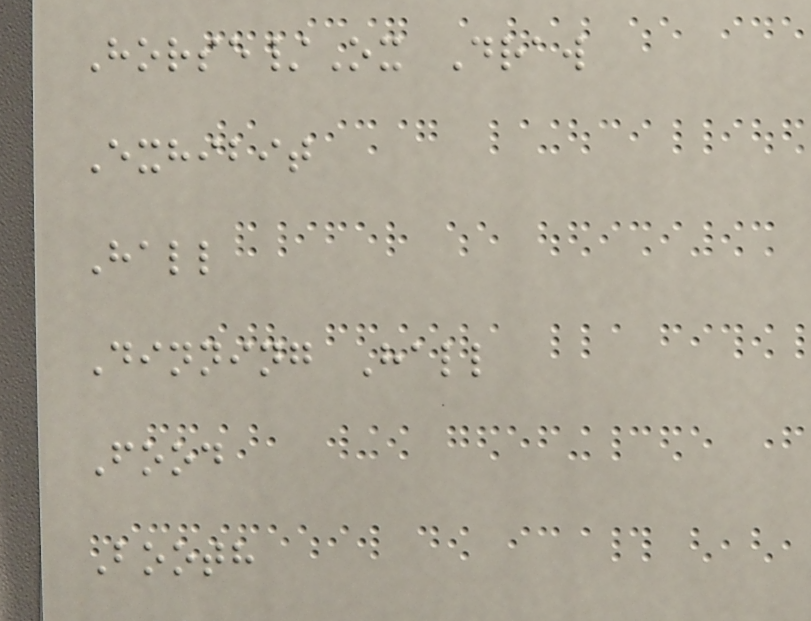Horse/Ox Draw
Exhibit
Hall
Dinning Hall
Food
Booth
